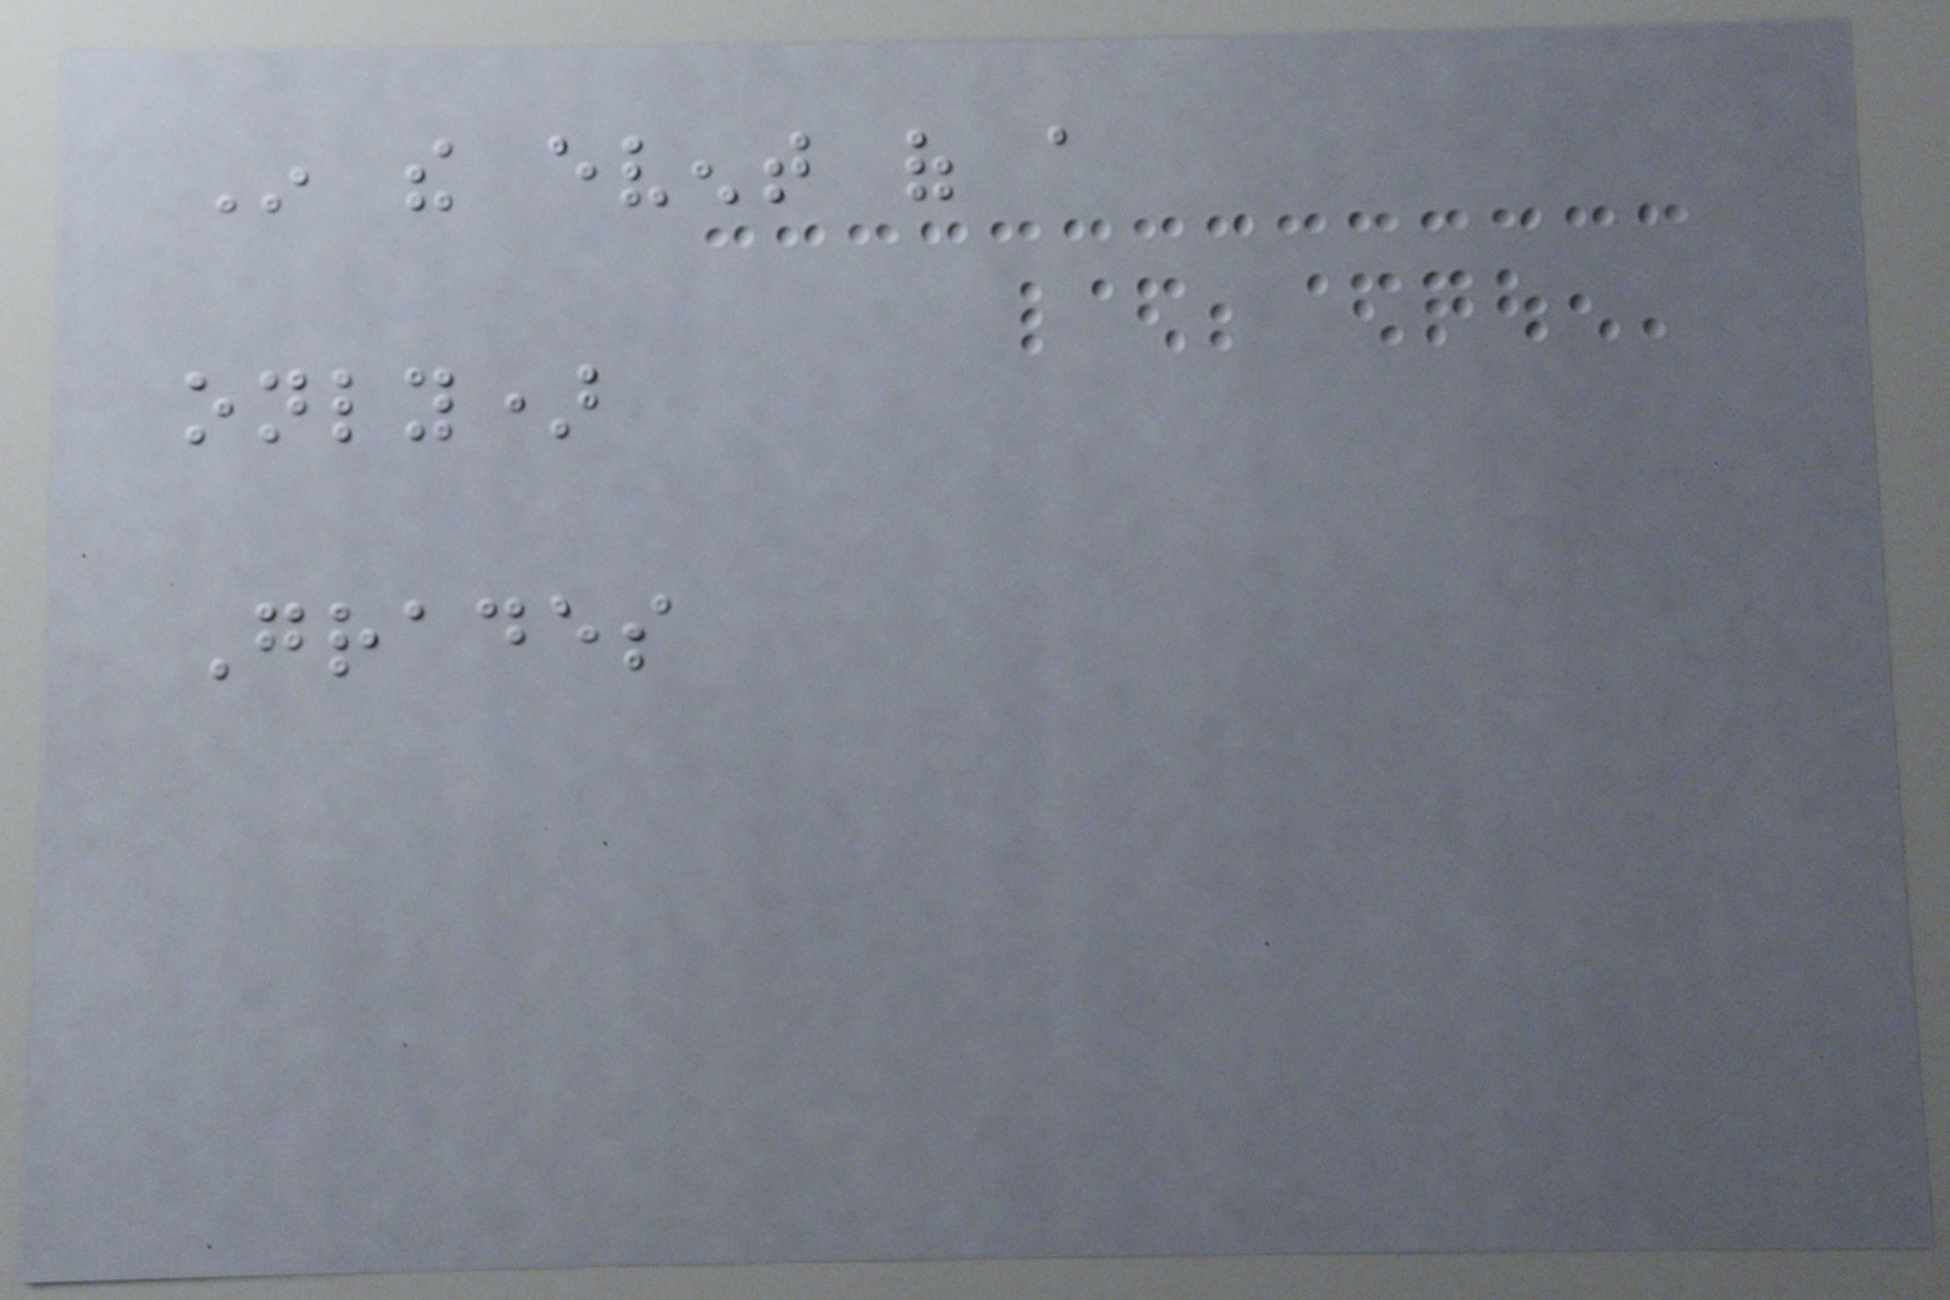In the event of a
only)
Grades
